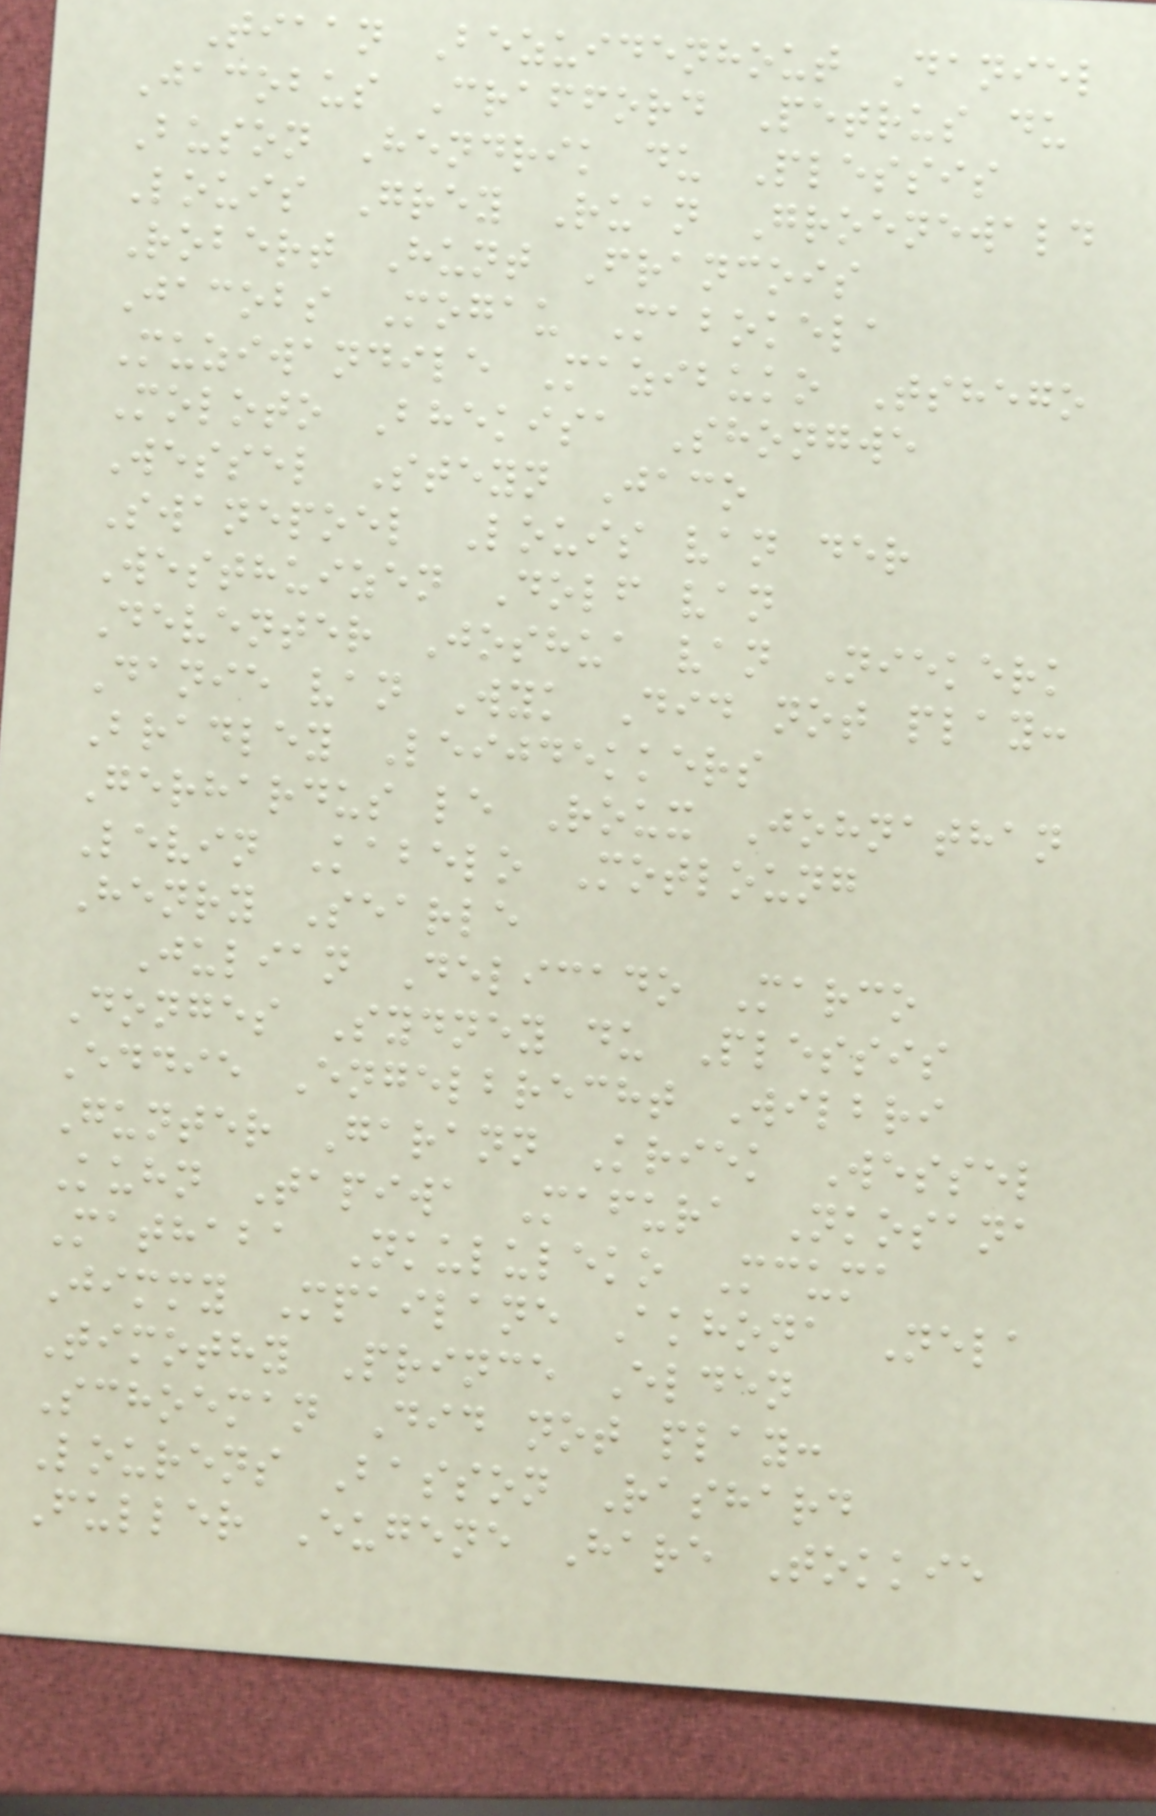Tiaan Bezuidenhout Daniel
Jacobus Crafford Petrus du
Buson Hendrik du Plessis
Louis Grey Ruan Groenewald
Robert Hunt Francois
Jacobs Mogau Mabokela
Muziwandile Mazibuko Tshego
Moloto Bhekisa Shongwe
Wessel Steyn Jaco
Swanepoel Louis van der
Westhuizen Dolf van
Deventer Joshua van Niekerk
Danie van Wyk Did not play:
Bradley Leijdekkers
Gerhardus le Roux Johnathan
Levin Kabelo Motloung
Henry Searle
Julian Delicado Marco
Donges Sydney du Plessis
Eddie Engelbrecht Wilbri
Gunter Garann Kriek Wessel
Kuhn Tapiwa Mafura Nkosana
Mathaba Nkululeko Mcuma
Jimmy Mpailane Akhona Nela
Timothy Prince Elden
Schoeman Did not play:
Lourens Basson Rashard
Fuller Eugene Hare Tokkie
